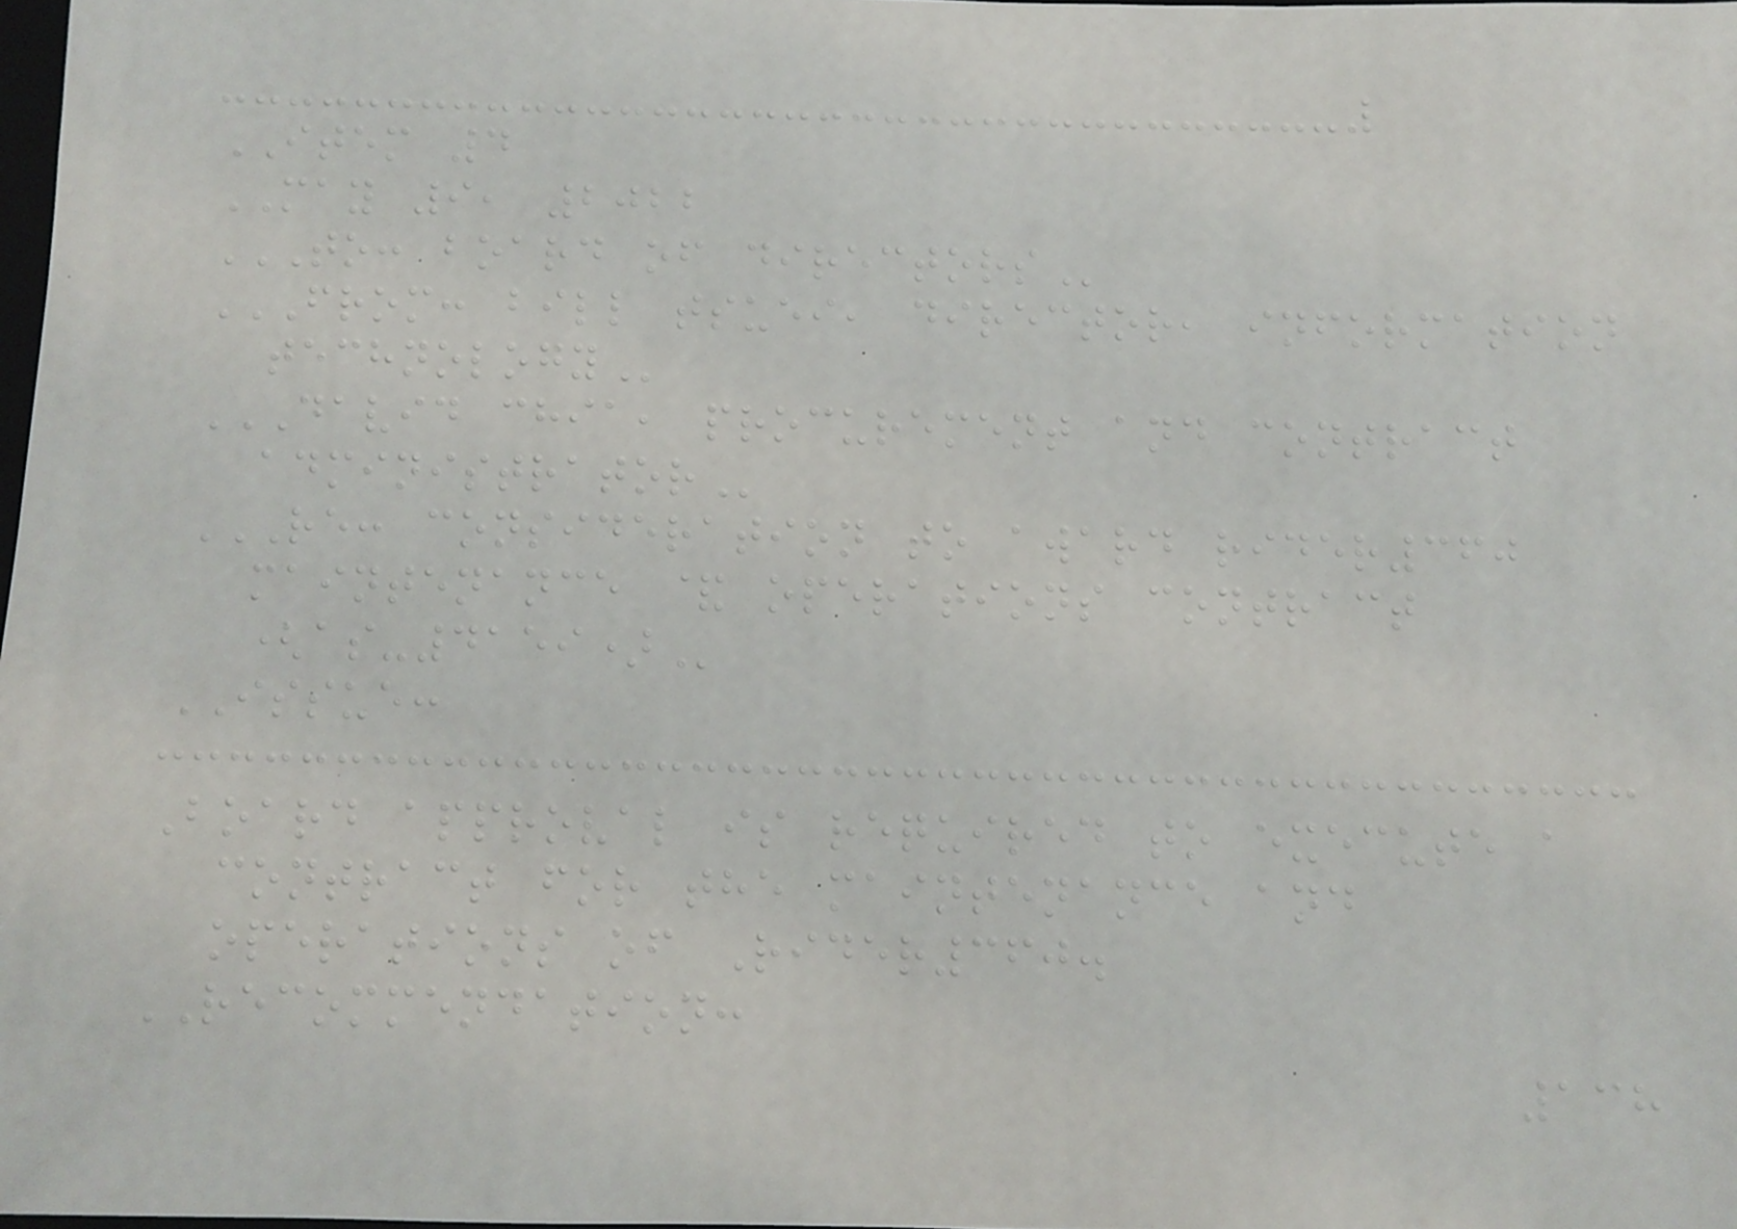ITEM 4
MAY 9, 2022
TO: BOARD OF DIRECTORS
FROM: BILL TSUEI, DIRECTOR, INFORMATION
TECHNOLOGY
DAVID CHIA, PROCUREMENT AND CONTRACT
ADMINISTRATOR
RE: CONSIDERATION TO AWARD RIDER360
MAINTENANCE & OPERATIONS CONTRACT
(AS-4159)
ISSUE:
Board approval is required to execute a
contract for the maintenance and
operations of Rider360.
RECOMMENDATION:
138
